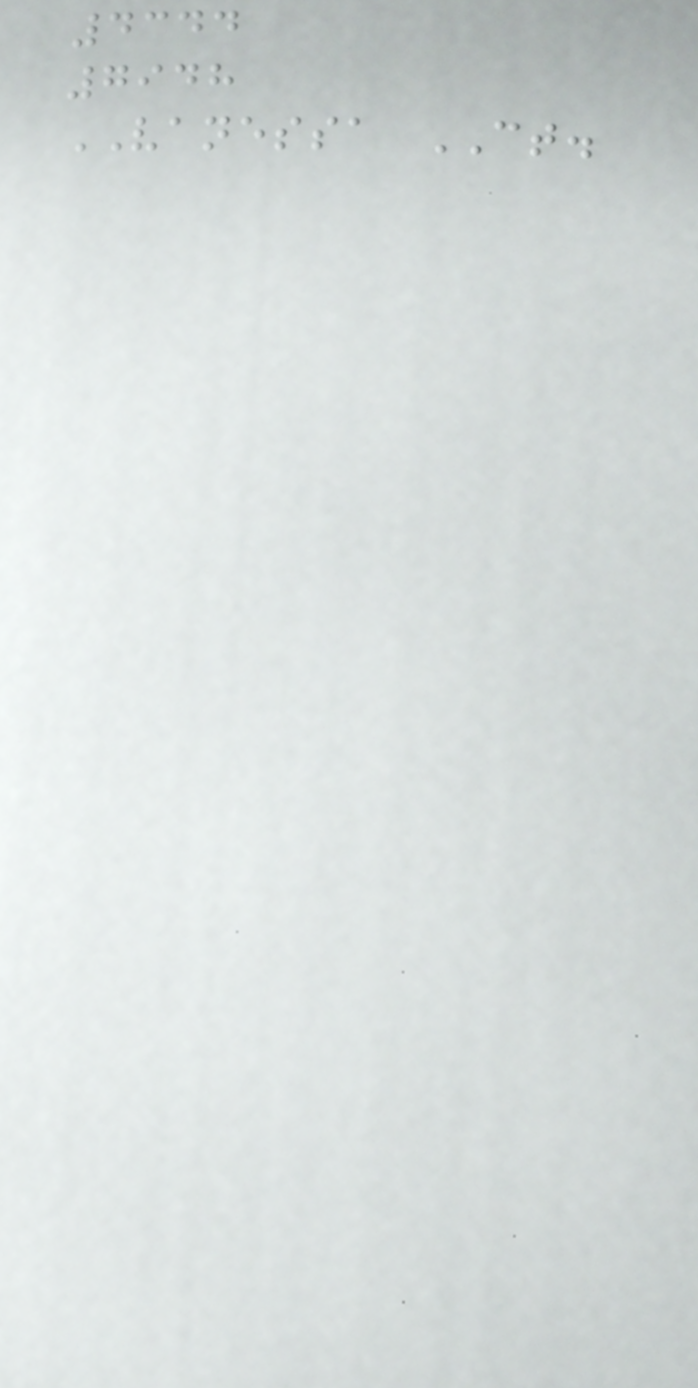4344
7948
VANESSA CT.
